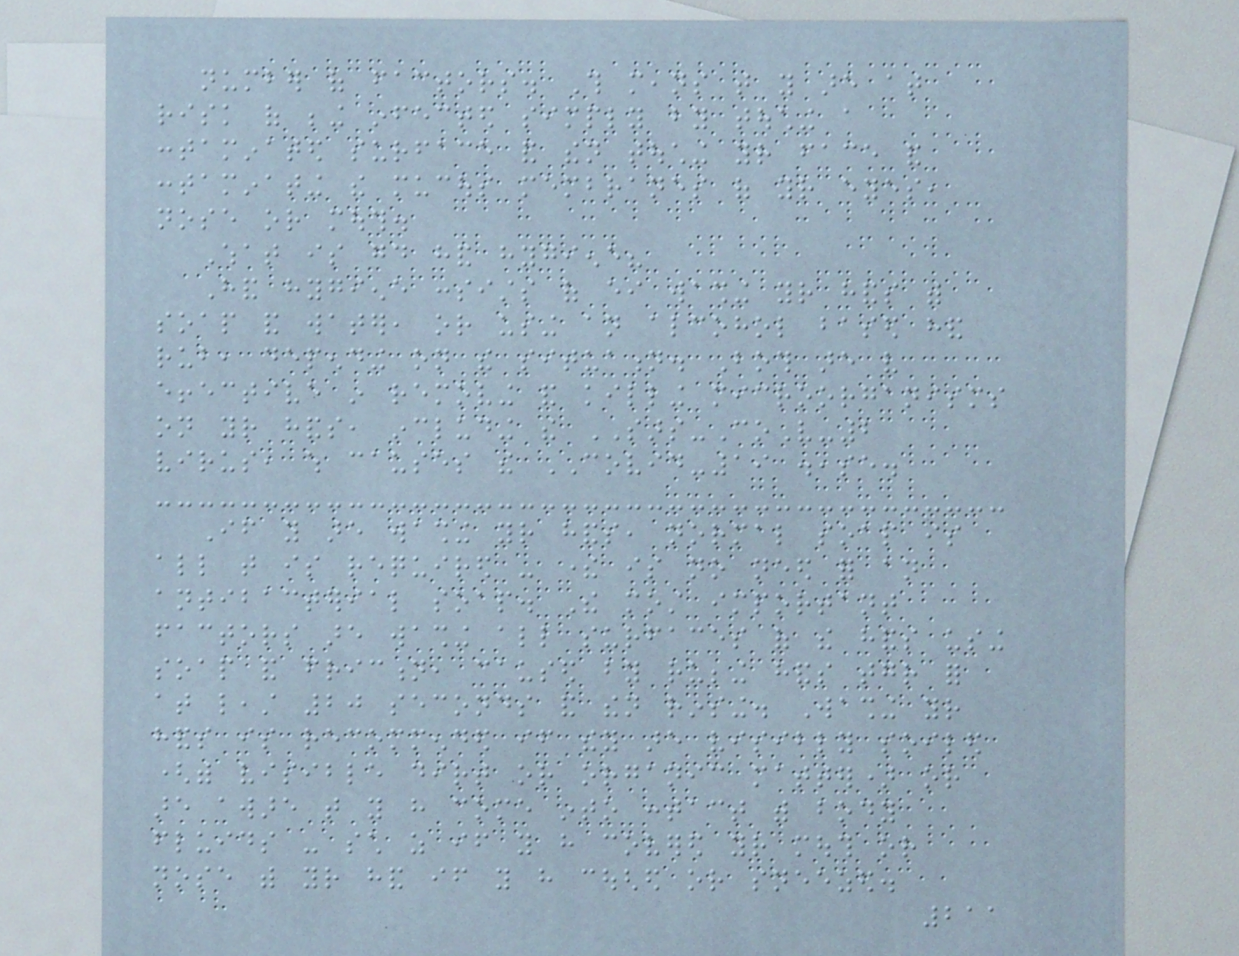number of factors. This means that you are at
risk of being infected simply by touching a
contaminated surface and then touching your face and
contaminating the mucous membranes of your eyes,
nose or mouth.
What is good hand hygiene?
Hand hygiene consists of either washing your hands with
soap and water, or using an alcohol based hand
rub, depending on the situation. Both are very
effective in removing and killing microorganisms
on your hands, including the SARS-CoV-2
virus, which causes the COVID-19 disease.
If you are washing your hands, normal soap is
all that is required - there is no need for an
antibacterial soap. The most important
factors are washing all surfaces of the hands using
soap and friction, caused by rubbing hands together for
at least 20 seconds and then rinsing. Washing your
hands is recommended if they are visibly soiled
(with visible dirt or organic matter) or
are aware that you have come into contact with body
fluids - such as if you have covered your mouth or
nose with your hand if you have coughed or sneezed.
211
